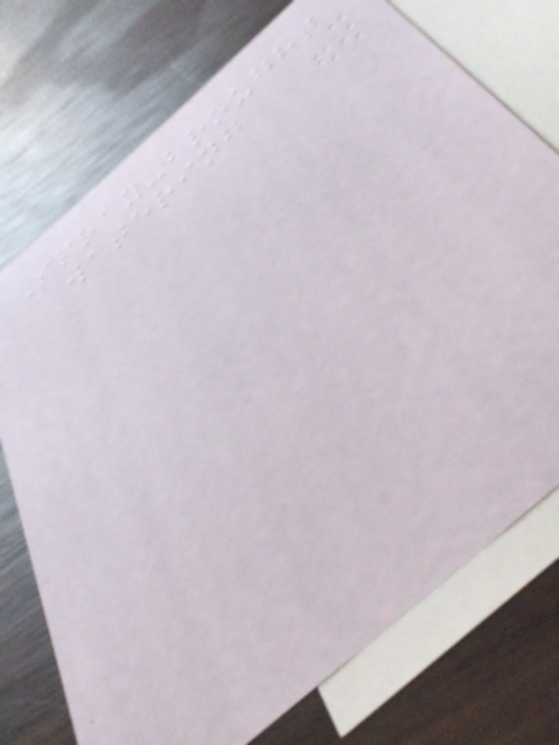Spray-brought
watering
